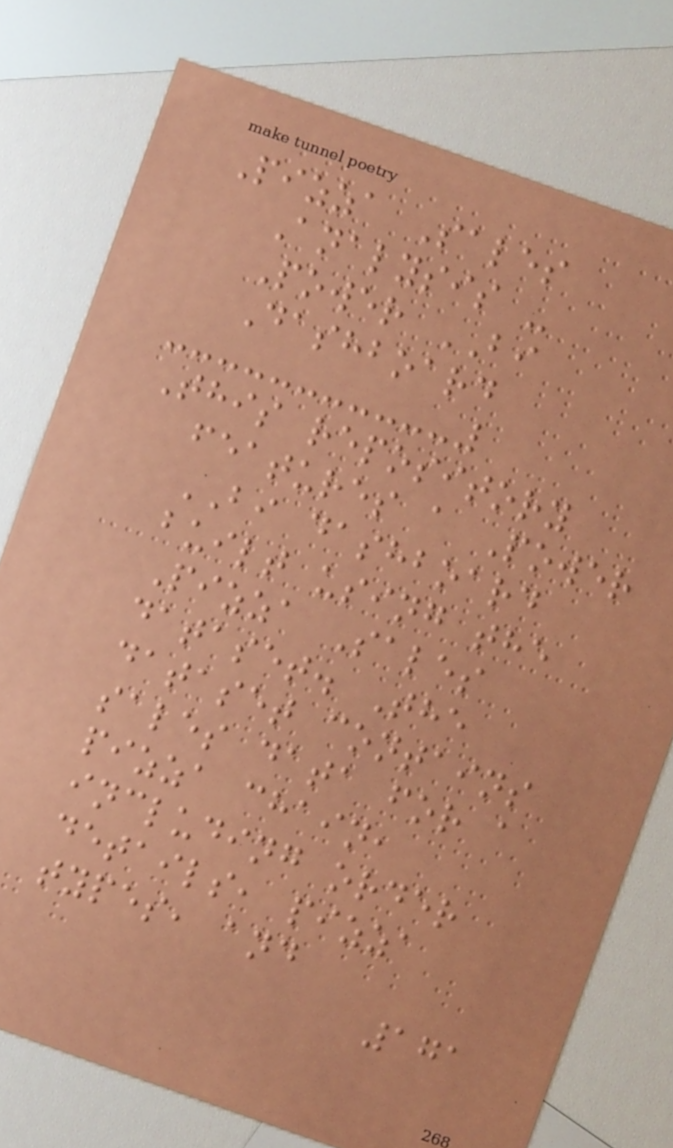Pizza Sales
Analysis -
Power BI
Dashboard
This repository
features a Power
BI dashboard
built using the
Pizza Sales
dataset. The
dataset contains
sales data for a
pizza chain,
including order
details, pizza
types, and
171
